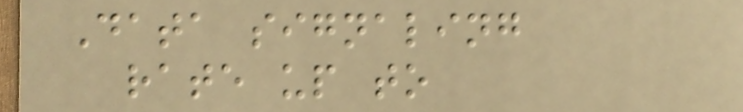Data signaling
rate up to
